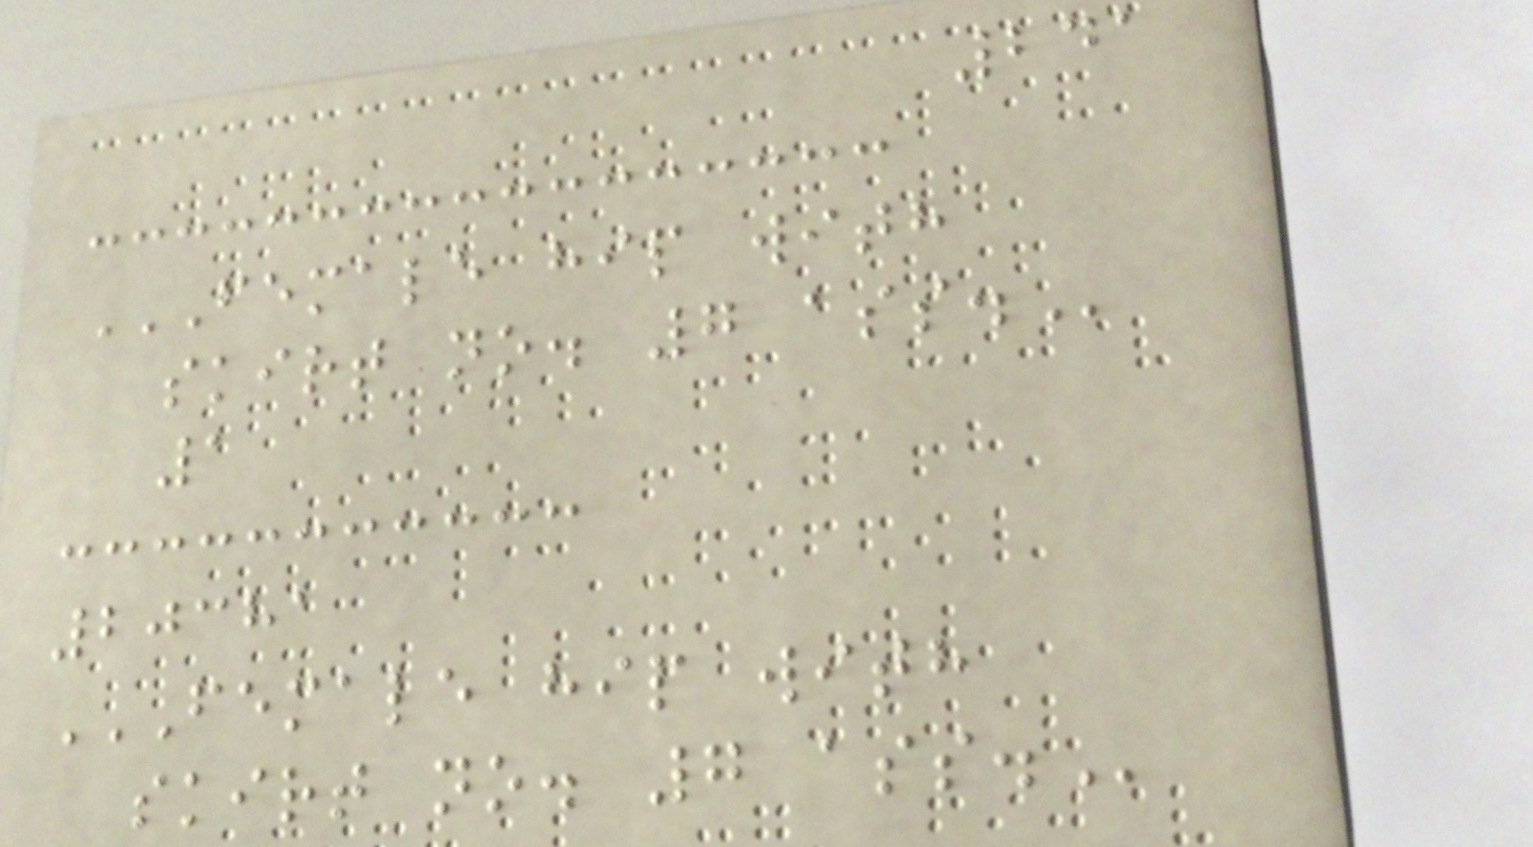241
FEMALE HIP WITH
SKIRT NO. 7 ASS.
1
20381
FEMALE HIP WITH
SKIRT NO. 7 ASS.
